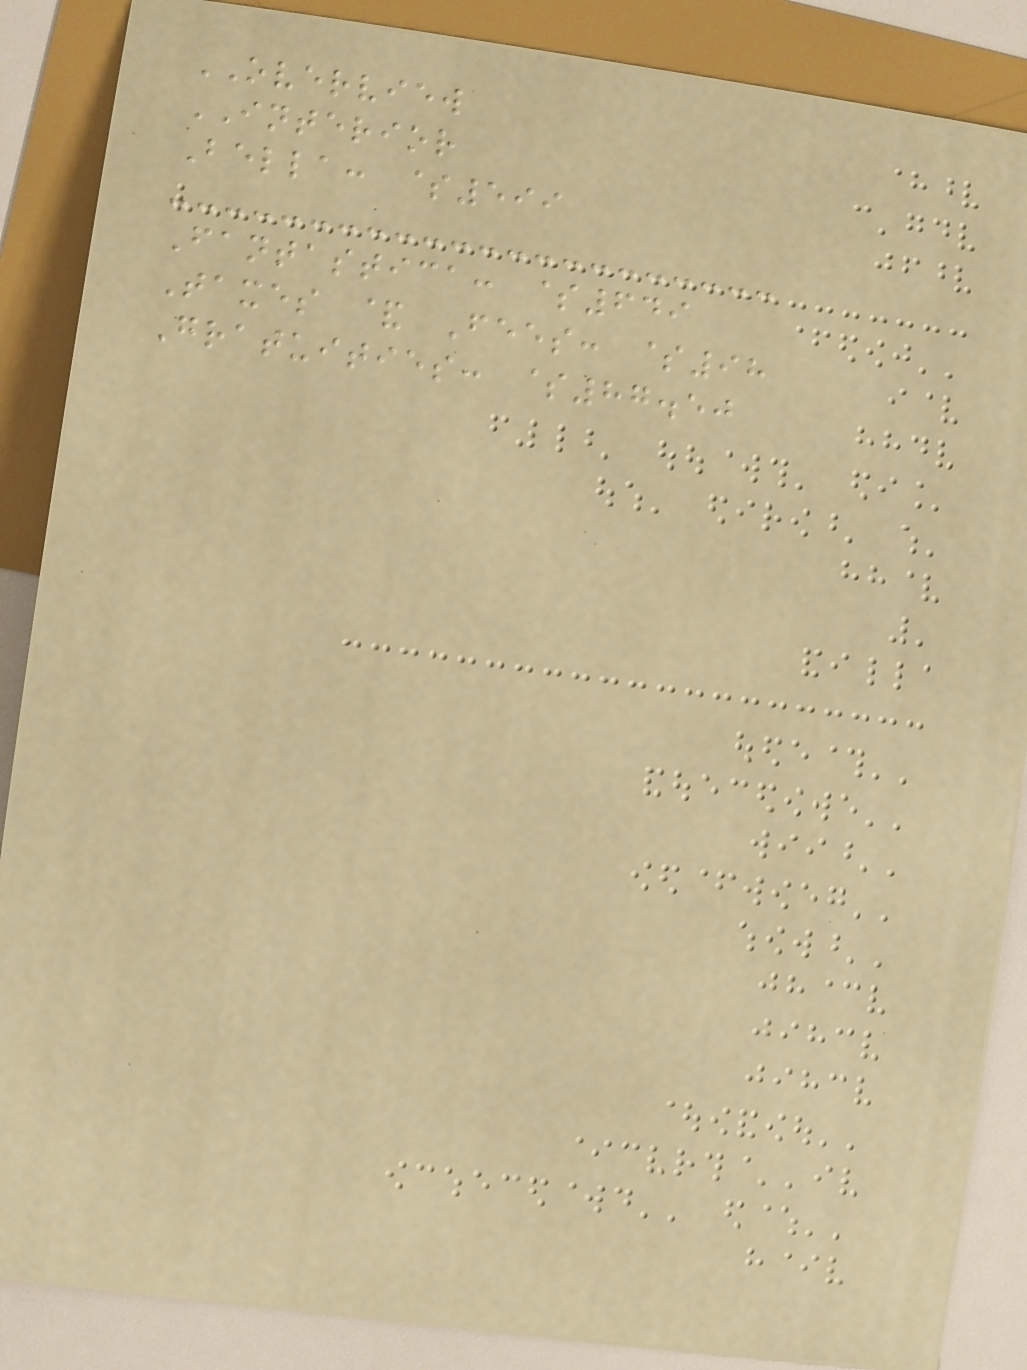OVERVIEW
INTERIOR
Bella: $599
Fantastica: $649
Taxes & Fees: $98
Gratuities: $87.50
